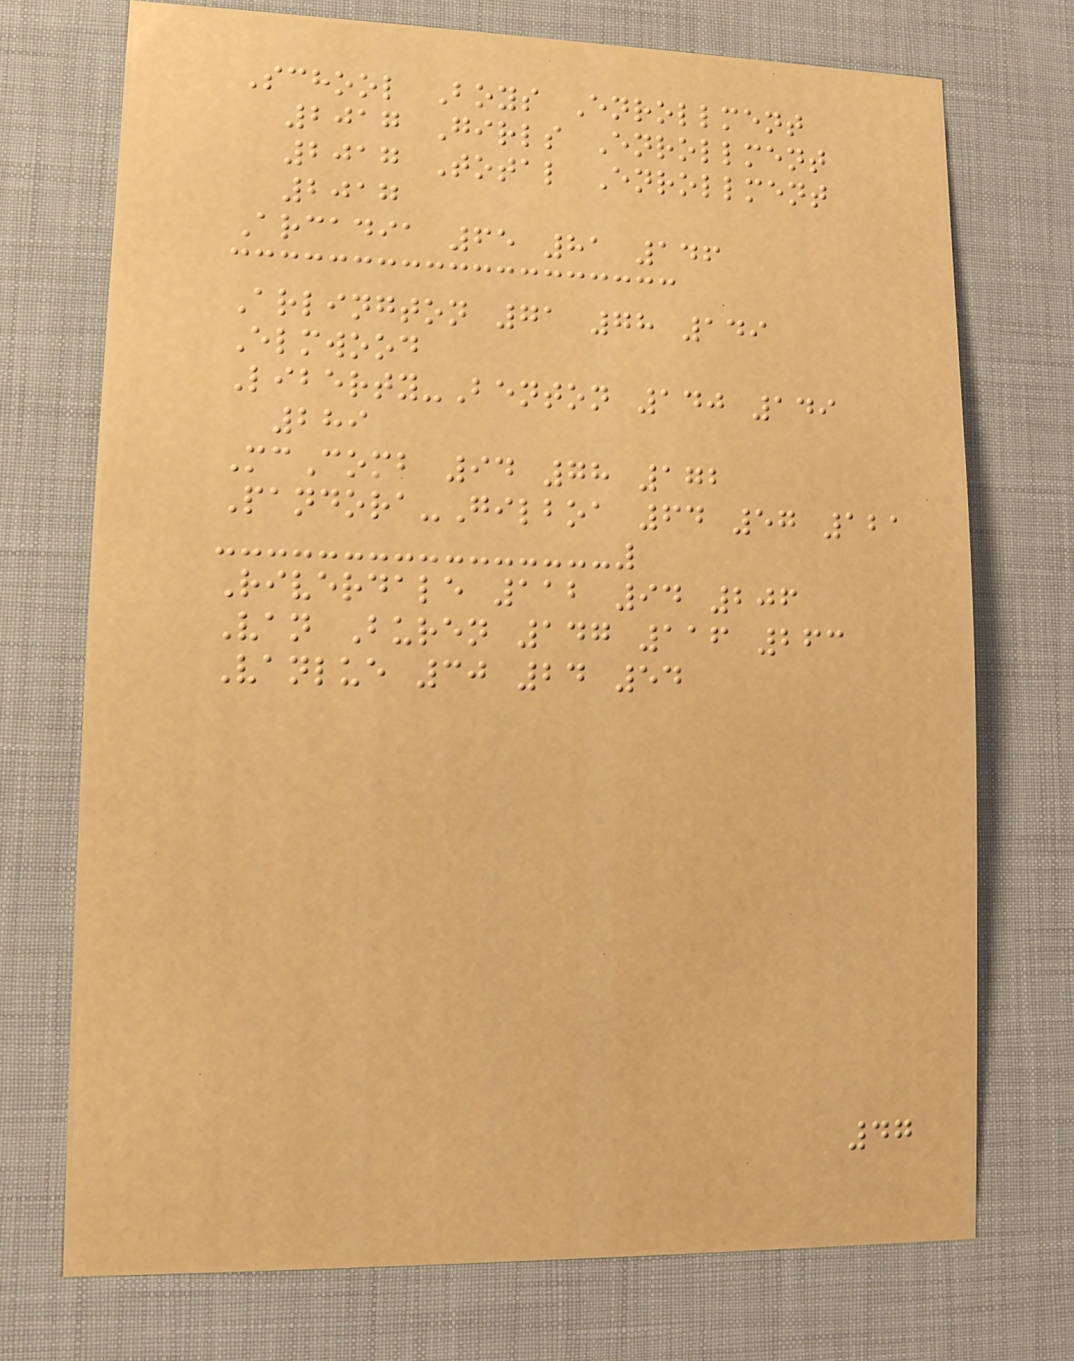School Boys Enrollment
2017 Girls Enrollment
2017 Total Enrollment
2017
Arcadia 65 81 146
Arlington 71 78 149
Elmwood
Liberty-Benton 140 149
289
McComb 94 78 172
Pandora-Gilboa 64 57 121
Riverdale 112 94 206
Van Buren 147 116 263
Vanlue 30 24 54
47
